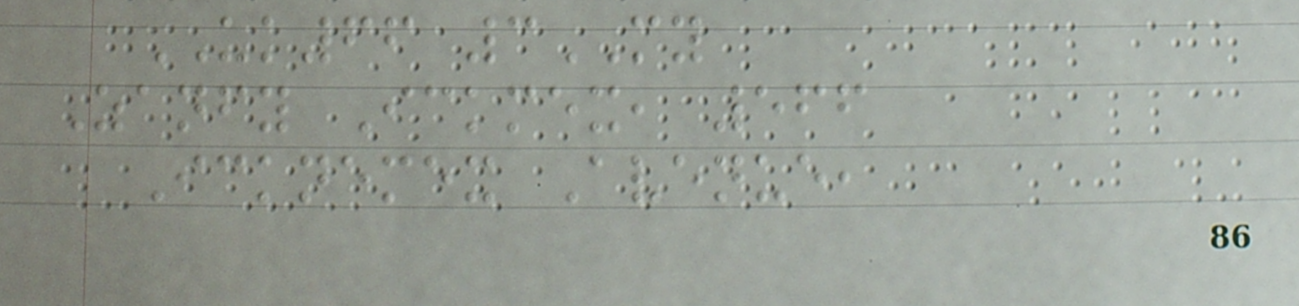UK66 3MY
Zanfy Ickmex, 566
Icknemex Avenue,
